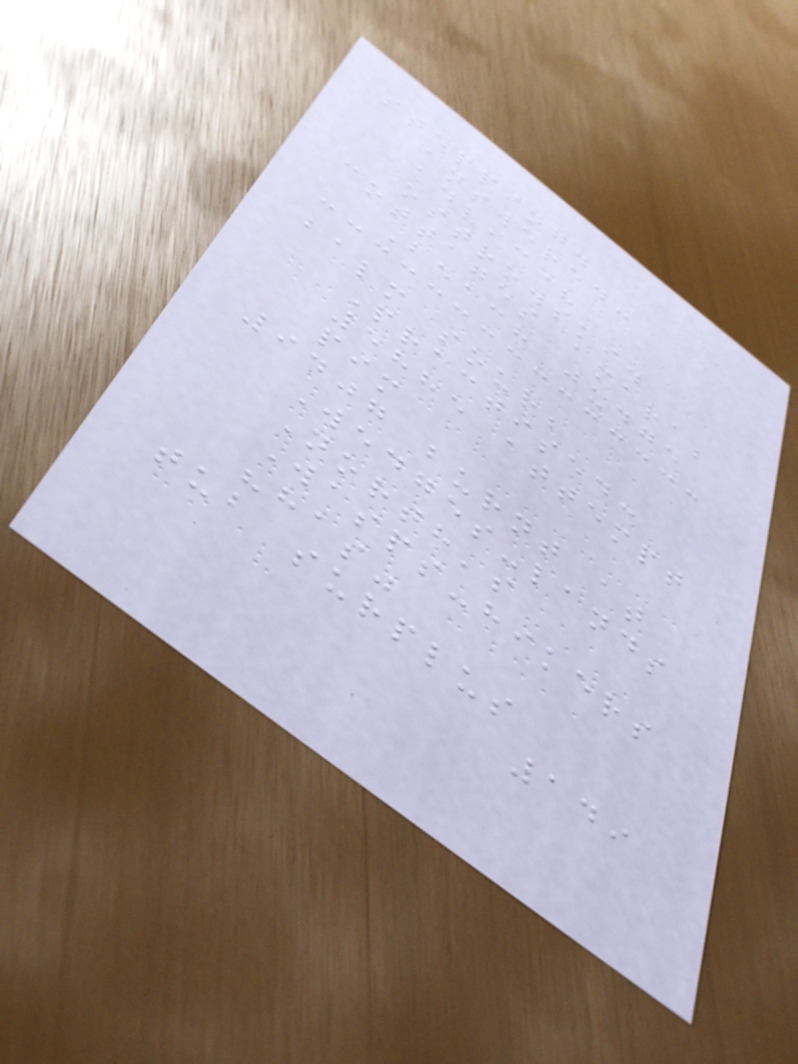stepping.
answered:
advice?
ostrowski.
cottages amara;
Beach judge
balm sour;
Practised:
5885 attempt
pim
9407 burnt at
Wedges-lands
North's
Wasps-hikers
"has"
tub surplus
149
